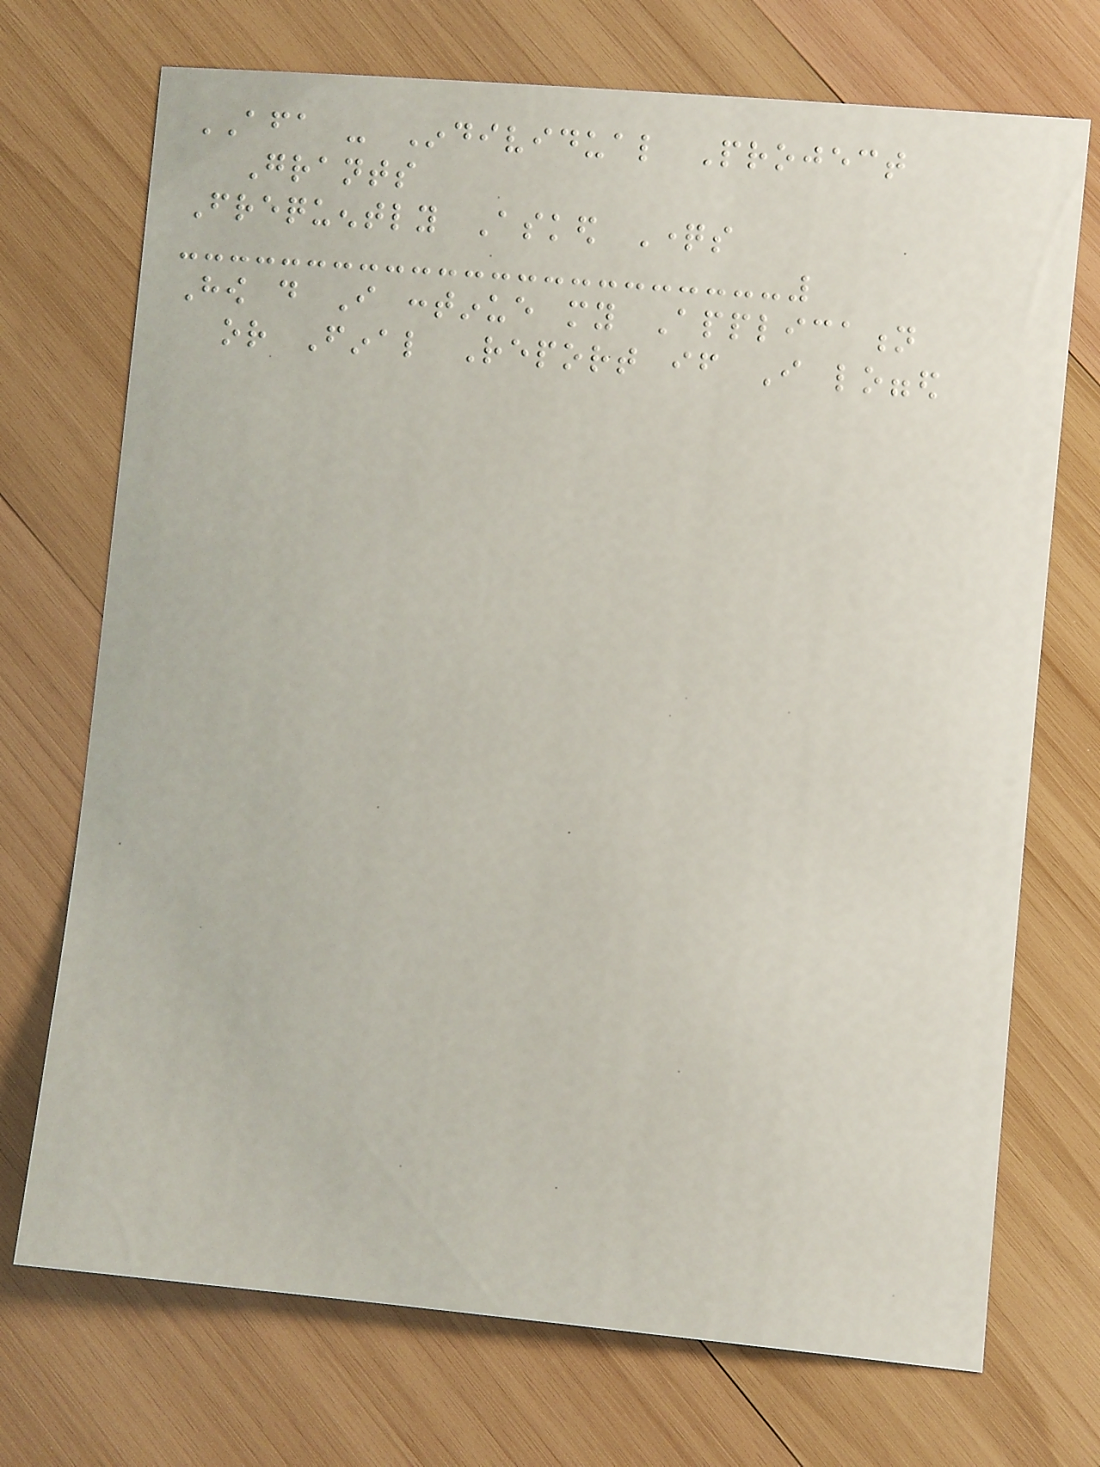AFA - Individual Project
Grants
Frequently Asked Questions
How do I continue my Application
or Final Report if I logged
